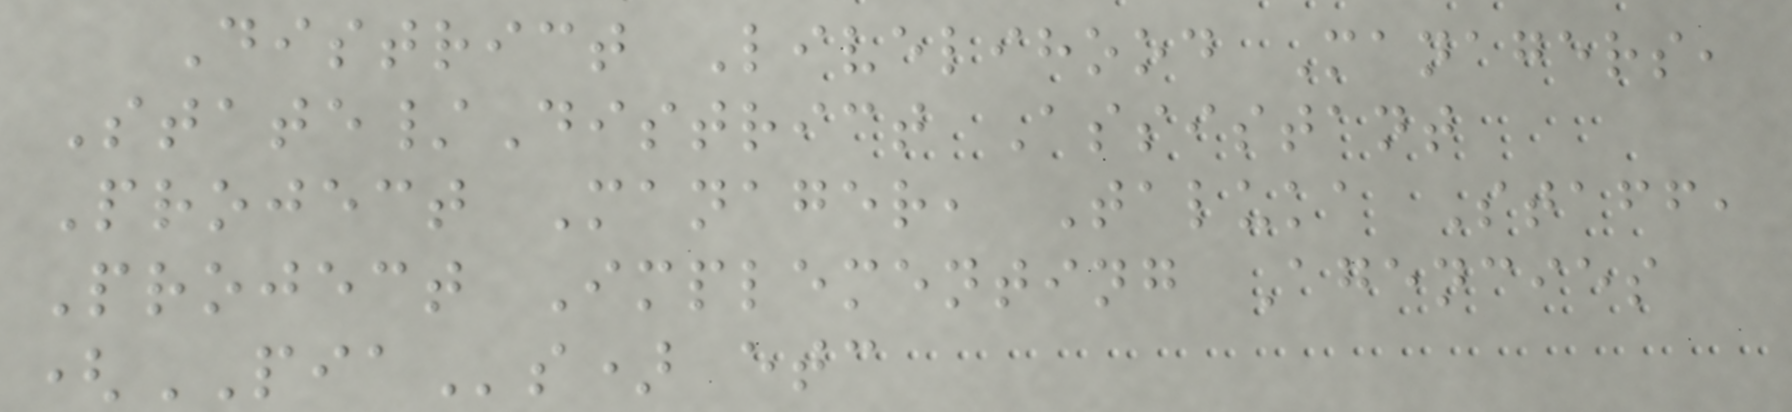District Livelihood Managers,
State/District Assistant
Project Manager, Taluka Staff,
Project Implementing Agencies
(PIAs) etc
